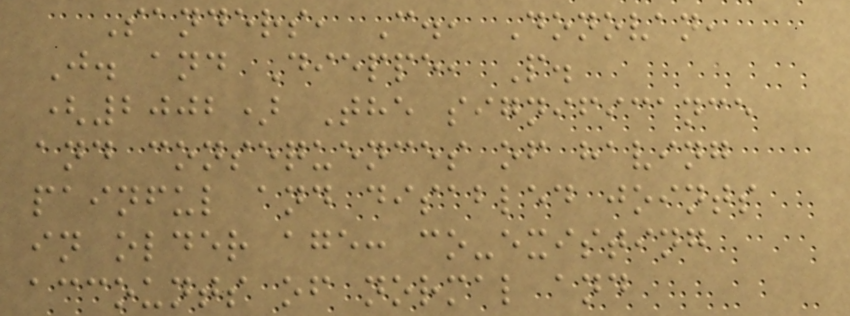Sanders, C., Donovan,
J. and Dieppe, P.
(2002) The significance
and consequences of having
painful and disabled joints
in older age: co-existing
accounts of normal and
